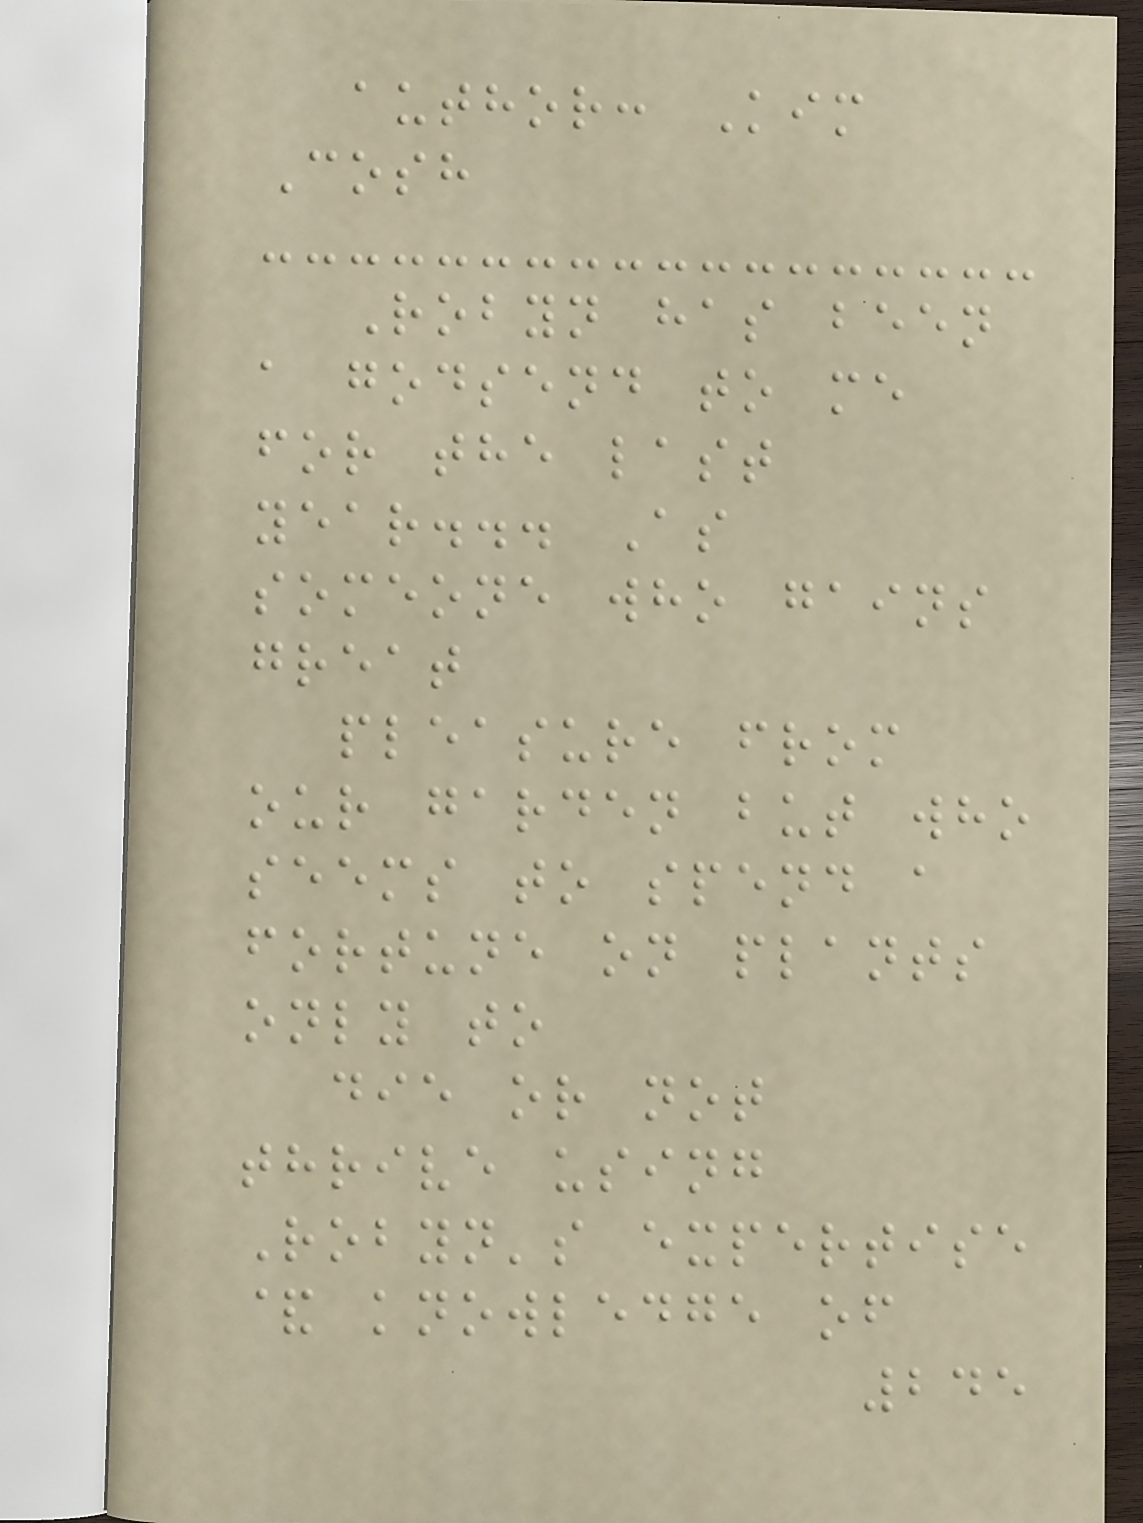author: Kim
Cosh
Robyn has been
a godsend to me
for the last
year... As
someone who gains
great
pleasure from
our garden but who
seems to spend a
fortune on plants
only to
die or not
thrive using
Robyn's expertise
& knowledge of
245
